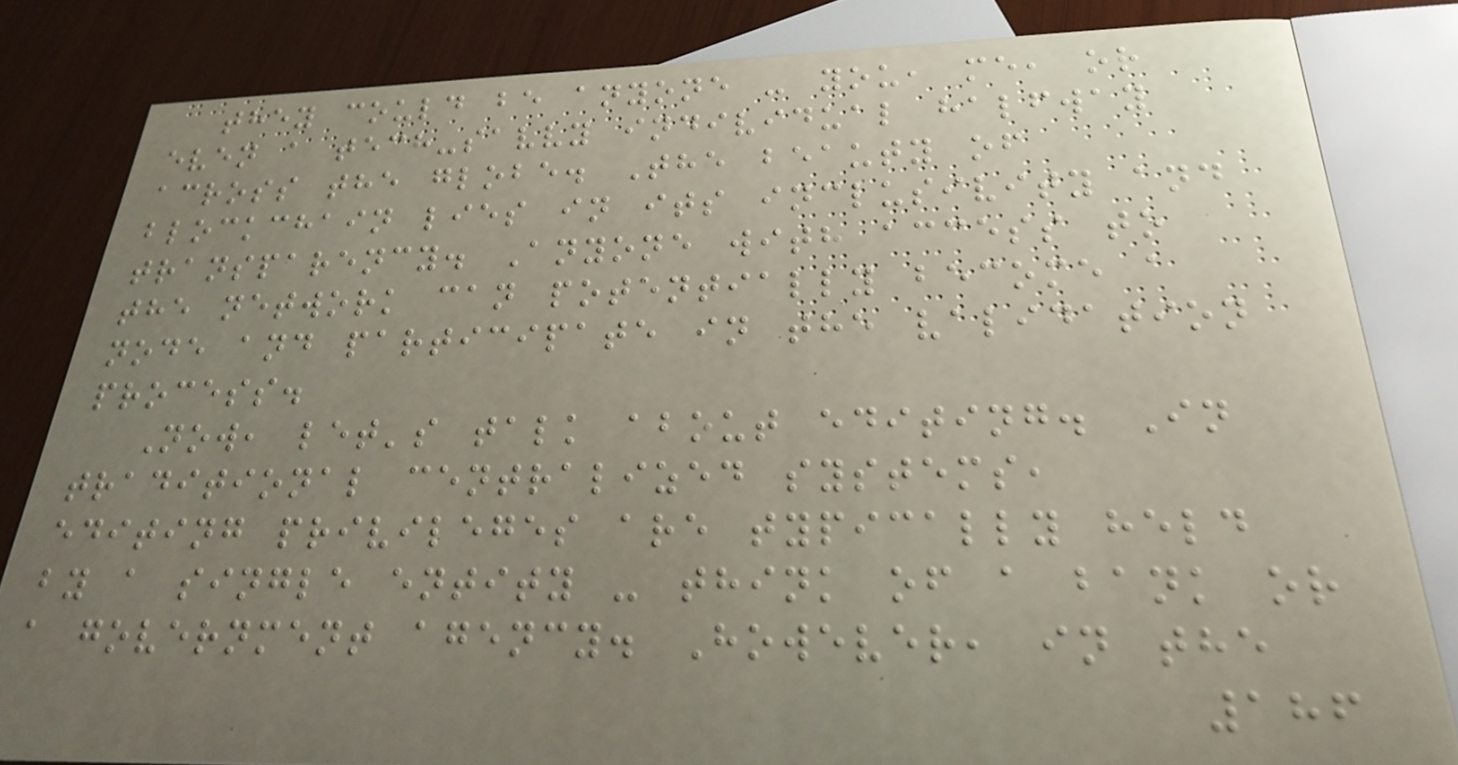they could be anyone - you, me, or
even a tech-savvy individual halfway
across the globe. The beauty of
blockchain lies in its inclusivity and
transparency. Anyone with access to
the network can potentially become a
node and participate in the validation
process.
Now, let's talk about editing. In
traditional centralized systems,
editing privileges are typically held
by a single entity - think of a bank or
a government agency. However, in the
186
